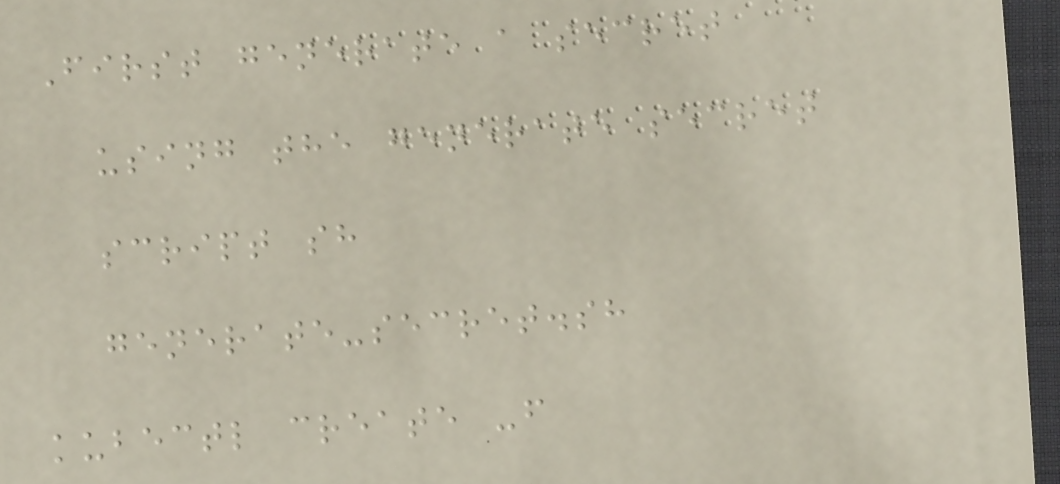First generate a secret
using the generate secret
script sh
generate-secret.sh
kubectl create -f
